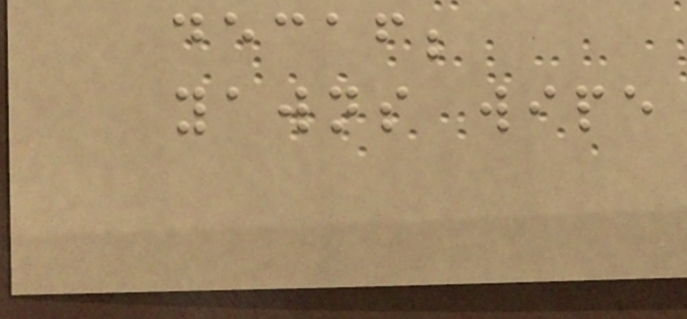decaf;
yawns wipe
